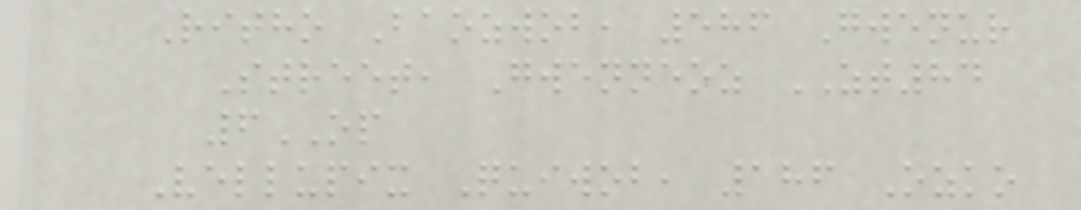Ritho Baozwob, 586 Gwenur
Street, Gwenneoz ZT84
6OP
Vellupix Quiwob, 186 Ozko
